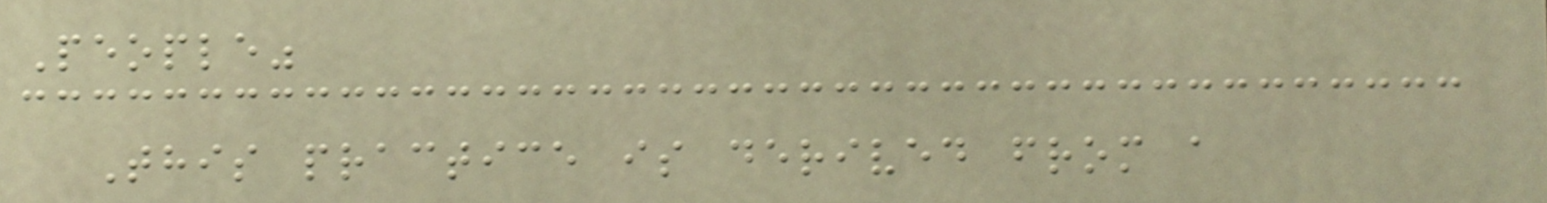People"
This practice is derived from a
